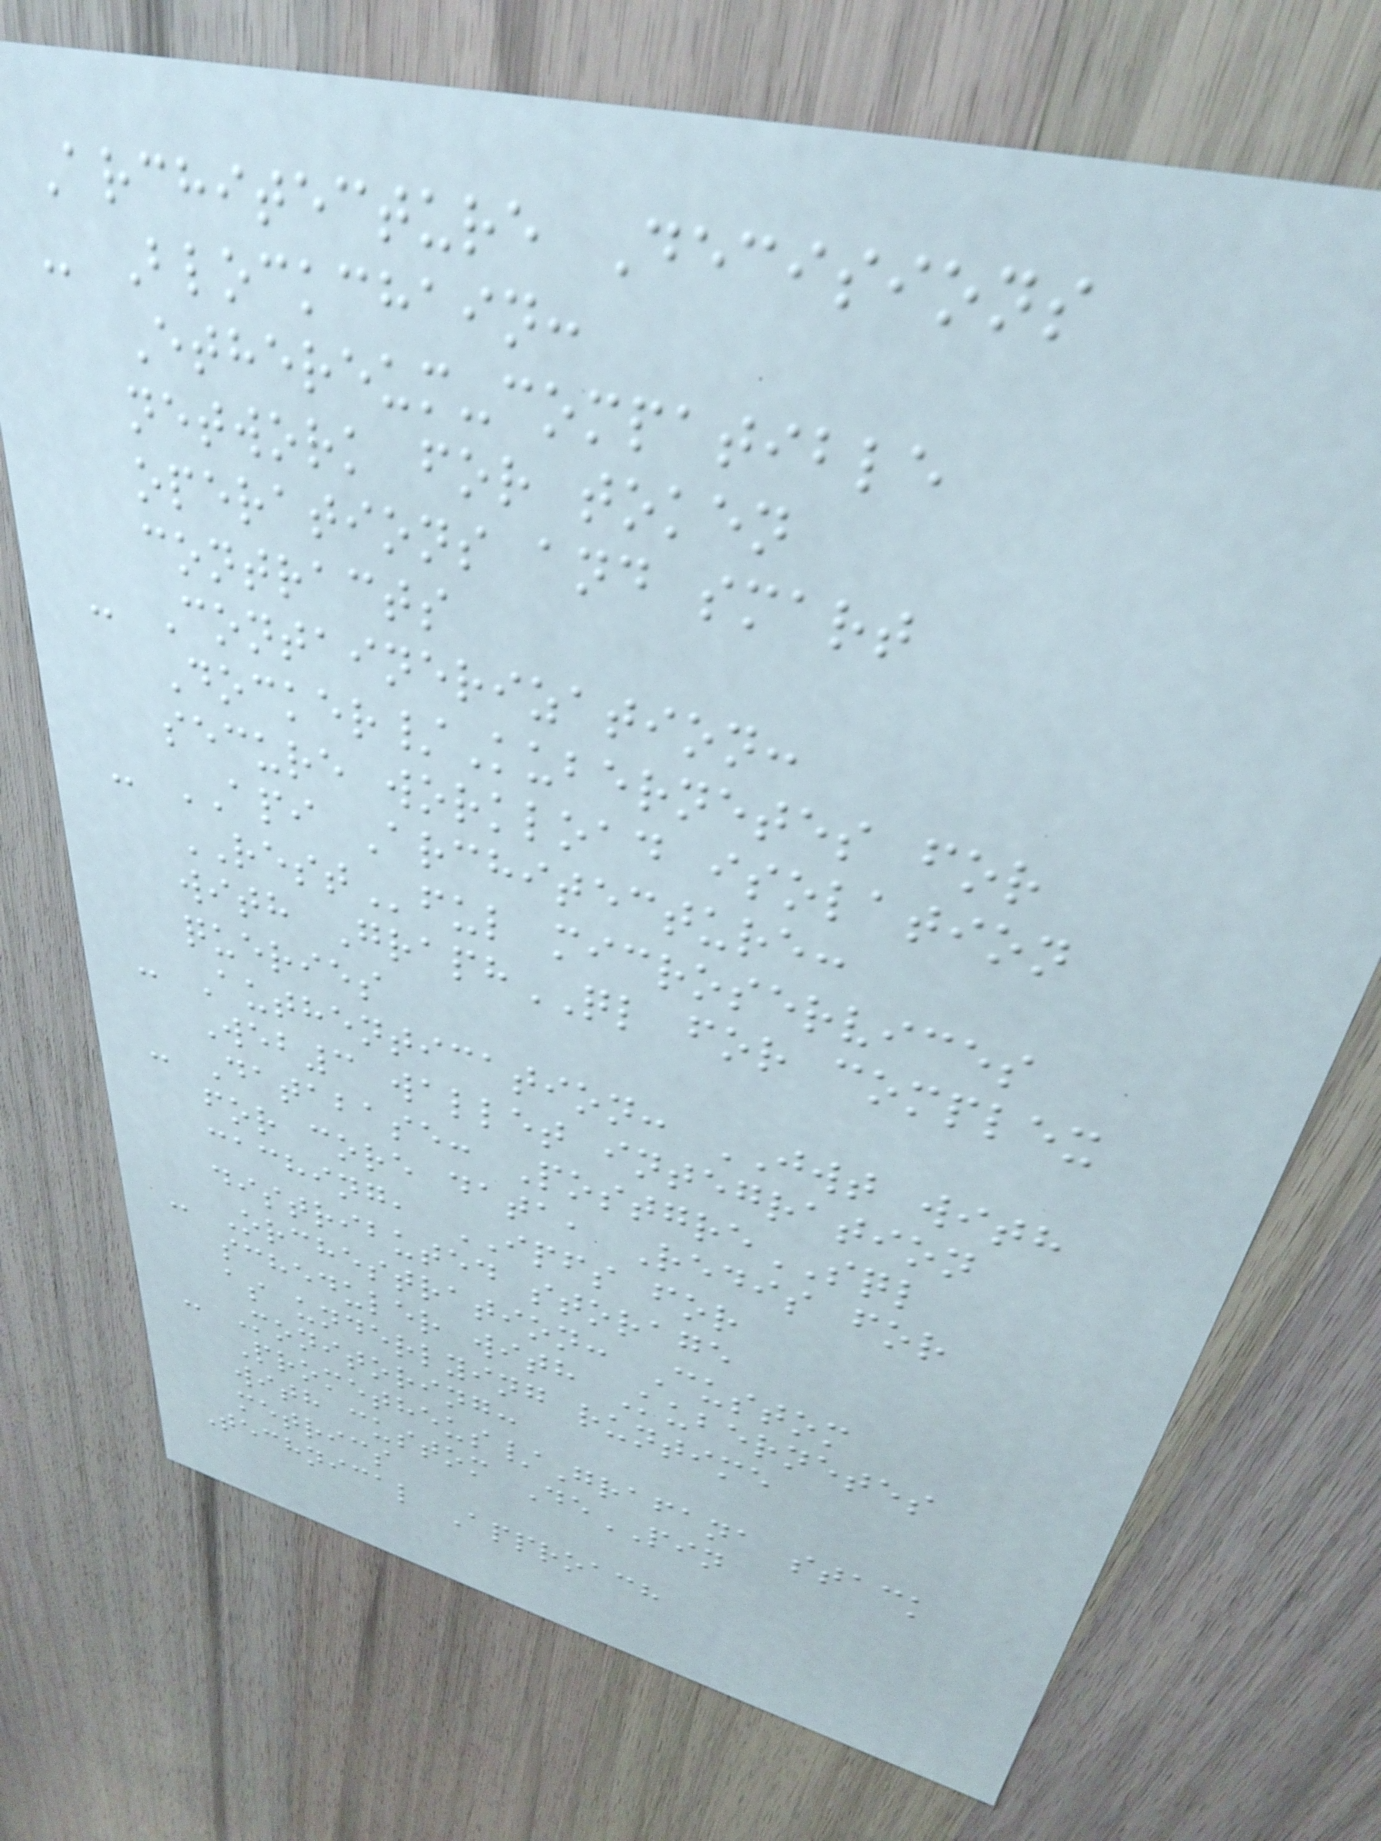Architecture Decisions
- Blockchain:
Ethereum-compatible
network for token
operations and smart
contracts
- Containerization:
Docker/Kubernetes for
secure workload isolation
- API Architecture:
RESTful microservices
with GraphQL for complex
queries
- Authentication: JWT with
Web3 wallet integration
- Database: PostgreSQL
for core data, Redis for
caching, IPFS for
distributed storage
- Orchestration: Custom
scheduler with Kubernetes
as underlying runtime
- Monitoring:
Prometheus/Grafana stack
with custom DePIN
metrics
Technical Approach
